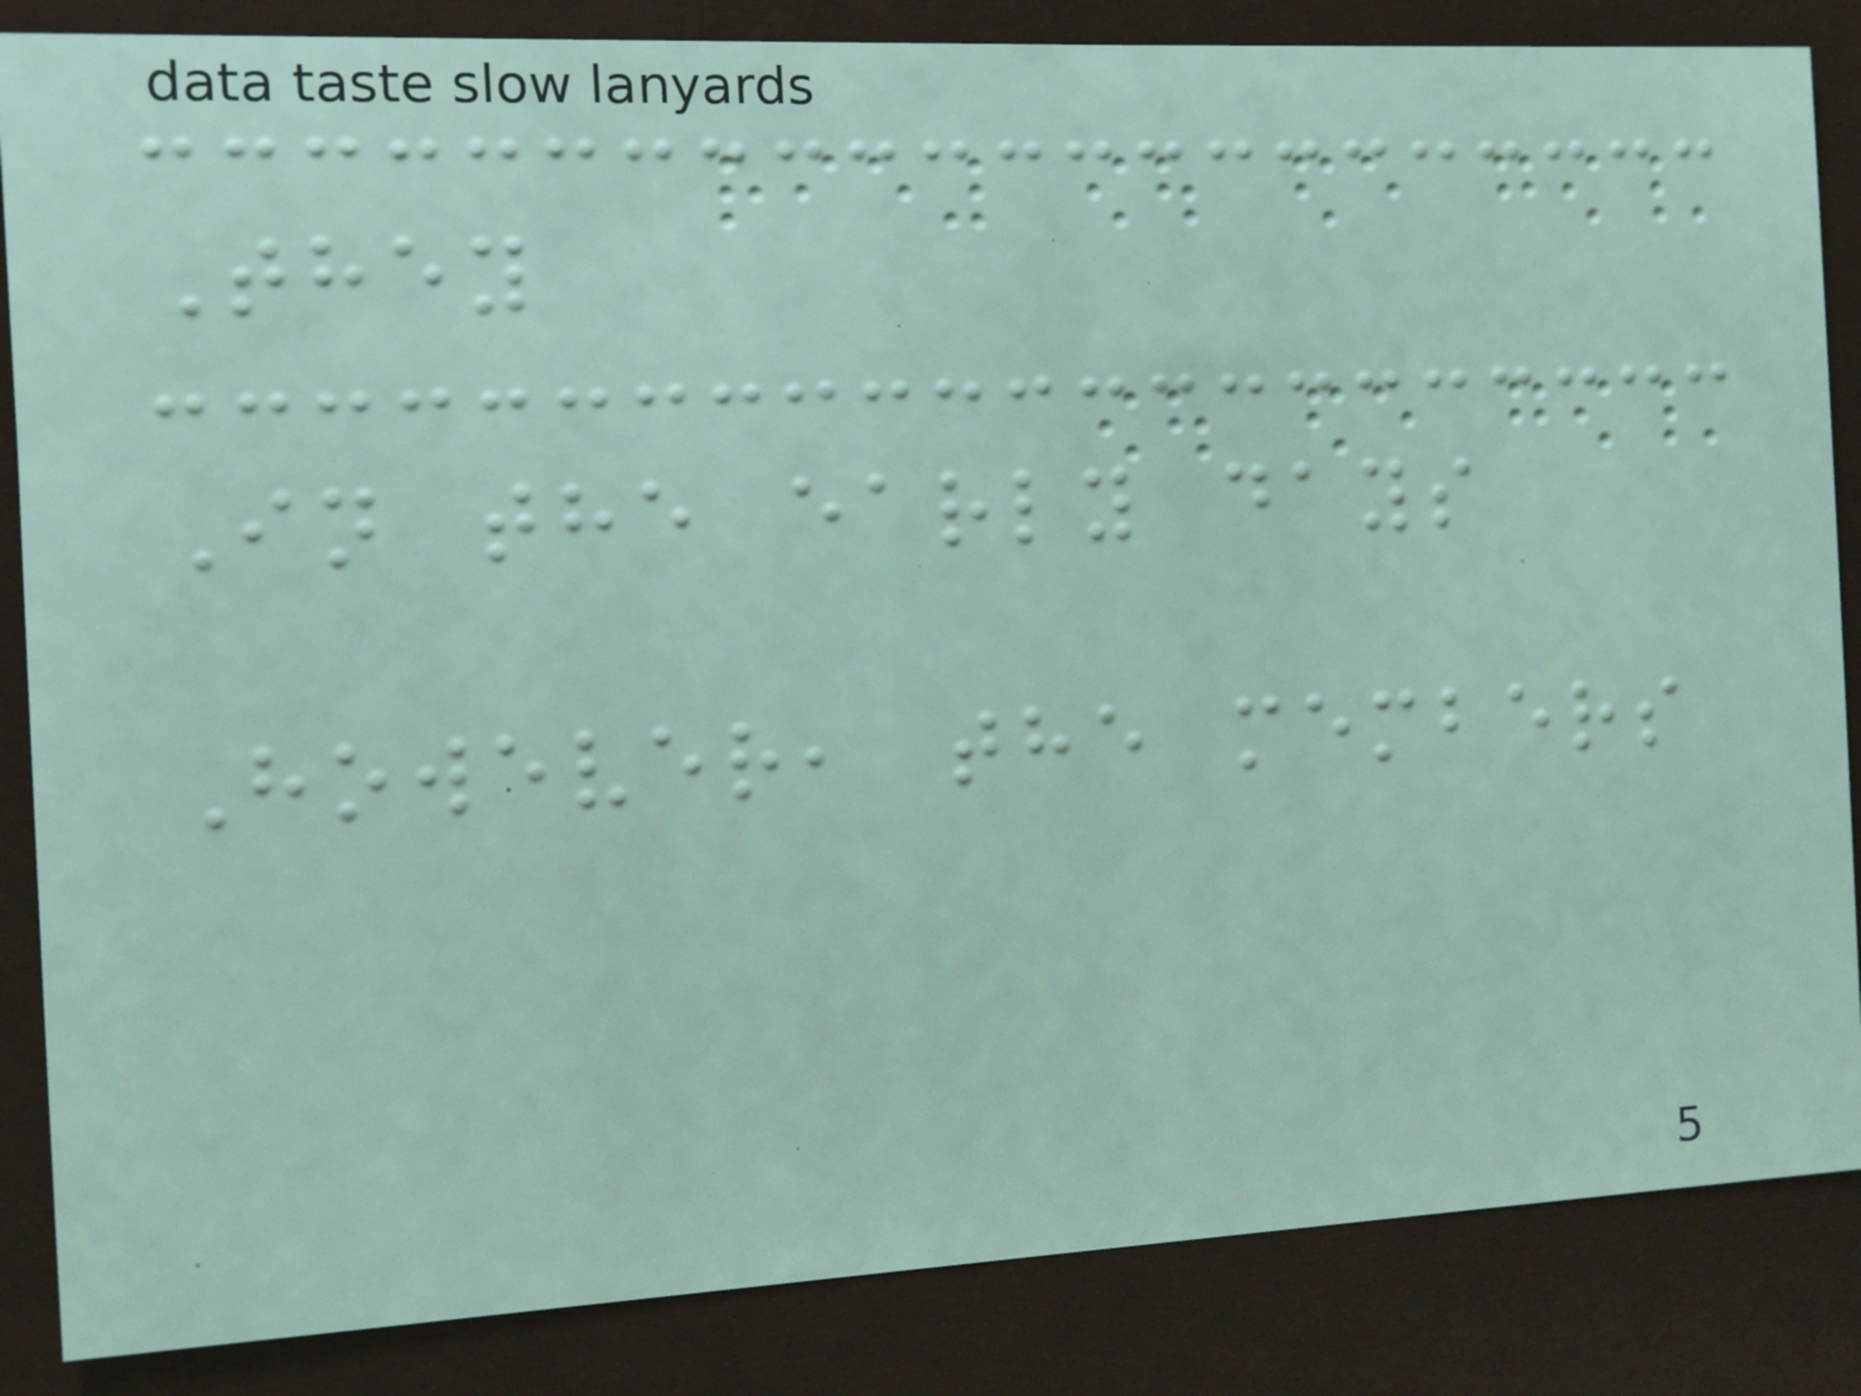They
In the early days
However, the members
